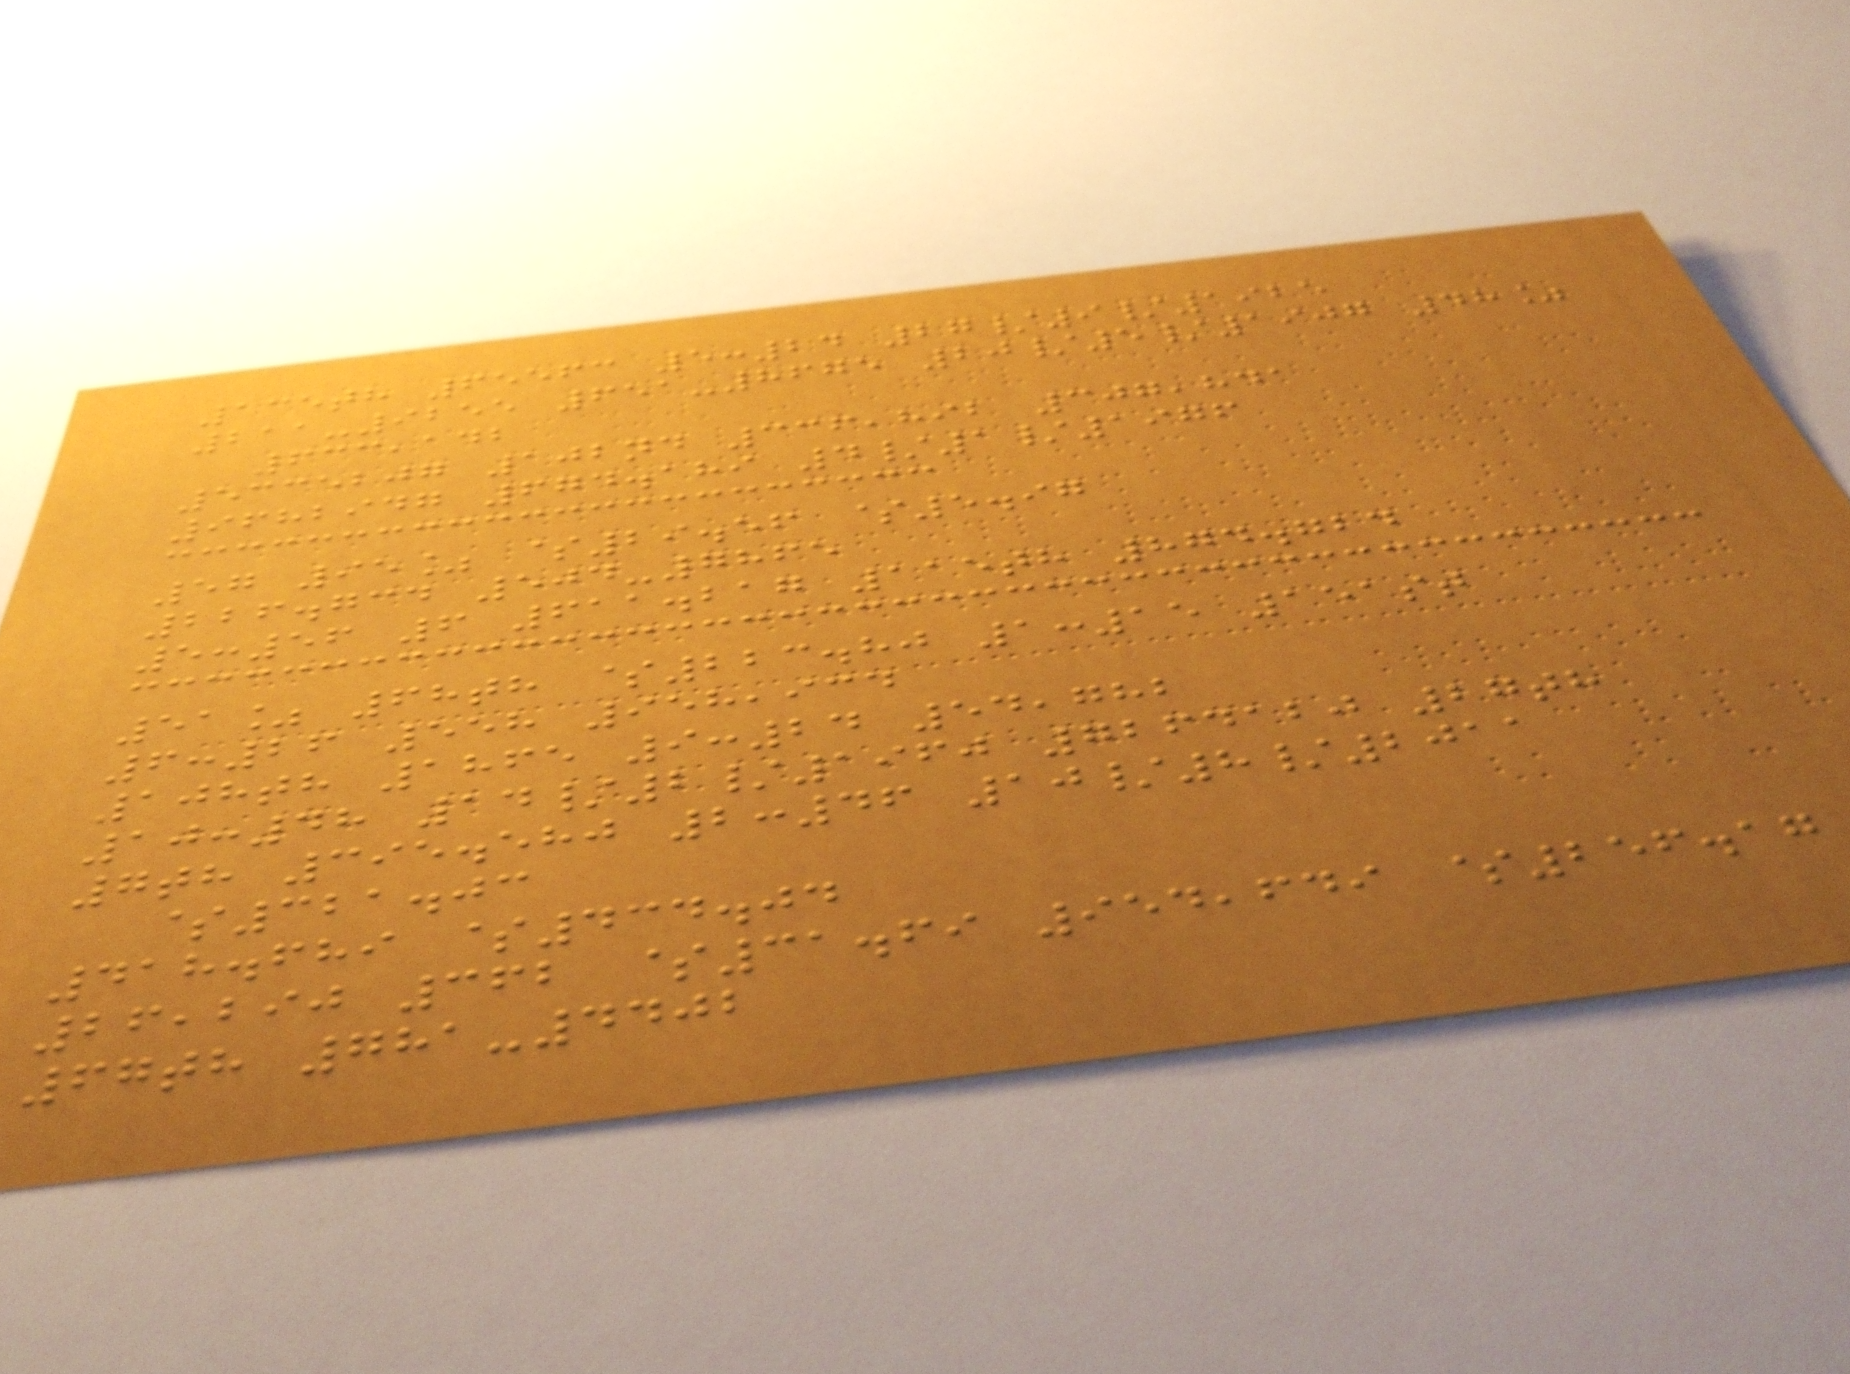135th 65563 5:24 27/9/1925
211-9255 651-8675 20/5/1907 48%
633,142
5335207 102nd 336,892 307,841
9682947 674.189 4/1/1976
57 95% $29.56 $5.97
226.734 504-7865
5:56 6 611.217 115th 874.724
51% 68th $223.80 1:15 151st
6:26 558 958,934
108th 1865 9:24 54,782
10:48 14/2/1960 7264120 27th
7th 395.580 2:46 10/8/2011
$321.03
418.689 $434.04
26,290 362 $31.69 954,649 $256.17
67th 781-4402
